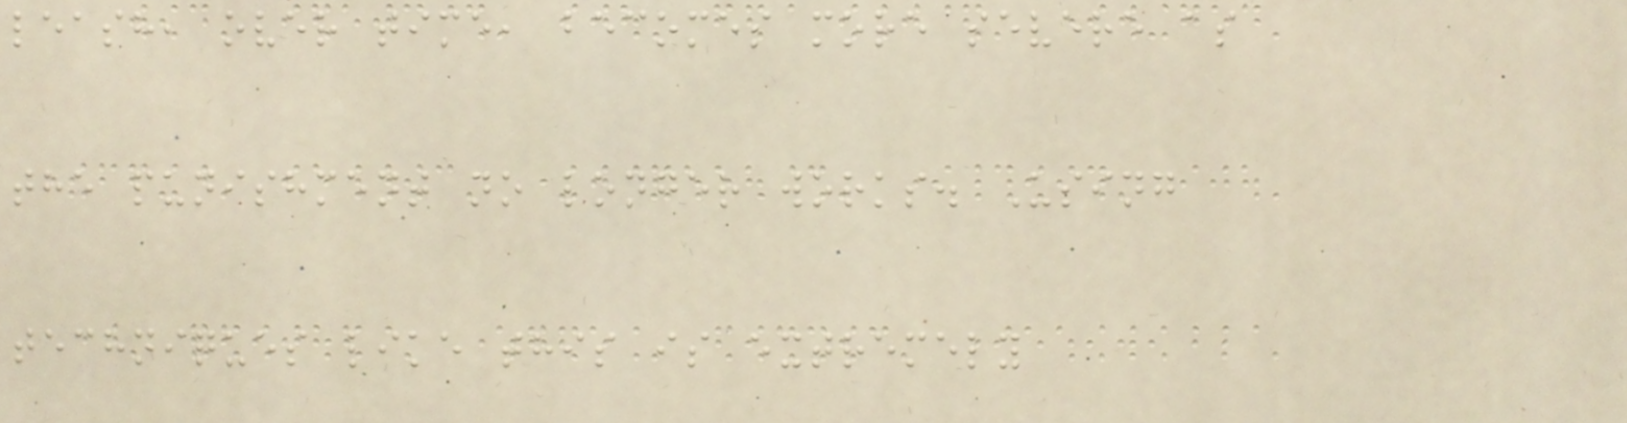leash, over time, becomes more severe as
the punishment no longer works. Using
techniques like this is extremely
